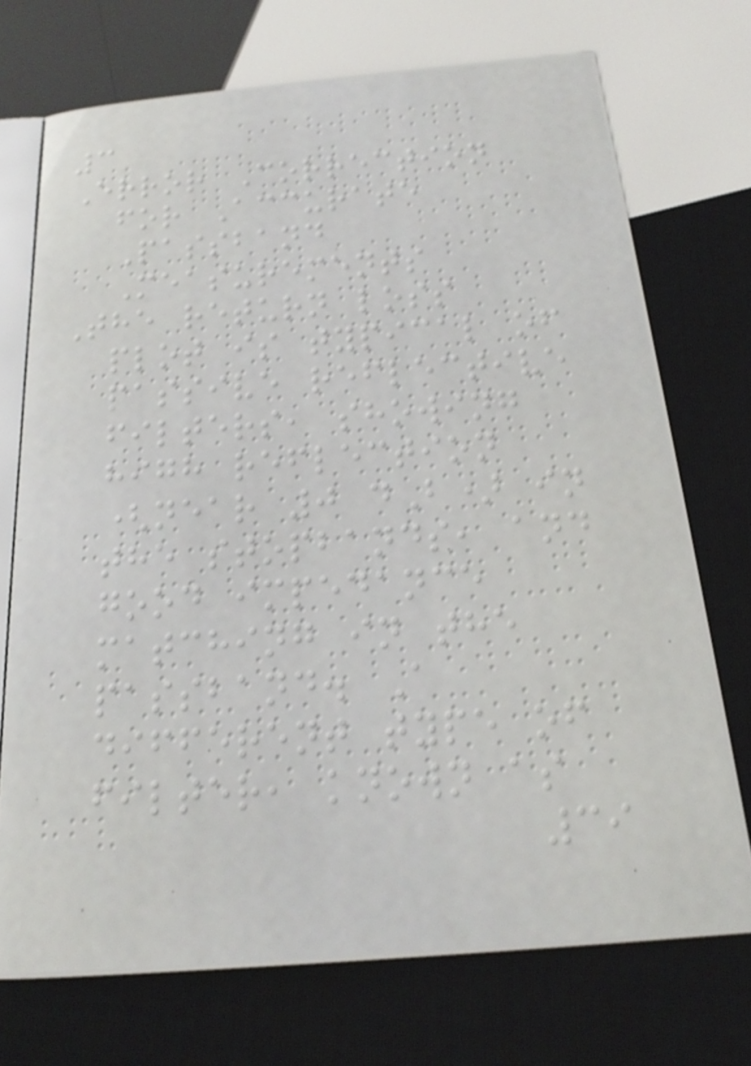3
Error Correction
for Accurate
Passband
Measurements
The return loss
plot is typical of
passive reflective
filters, showing
high reflection
(near 0 dB) in
the stopbands, and
good impedance
matching in the
passband. A
different type of
filter, known as
39
